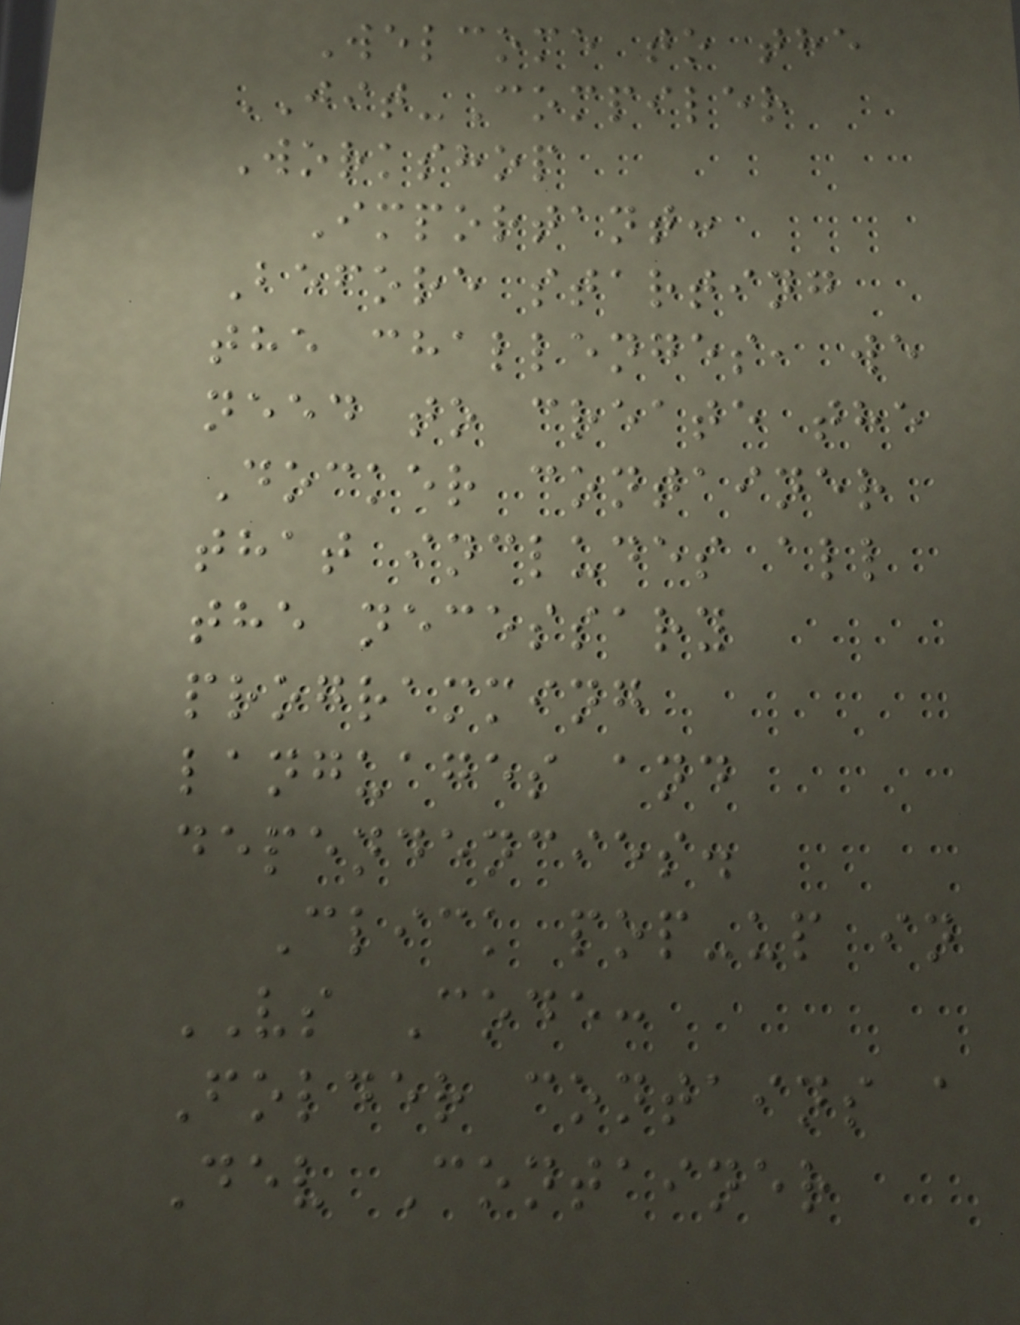Welcome to the
JIT-Compiler
Workshop
Important:
Before starting
the challenges, we
need to create the
Docker container
that includes all
the necessary
programming
languages and
dependencies.
Click pop-up in
VS Code:
Folder contains a
Dev Container
